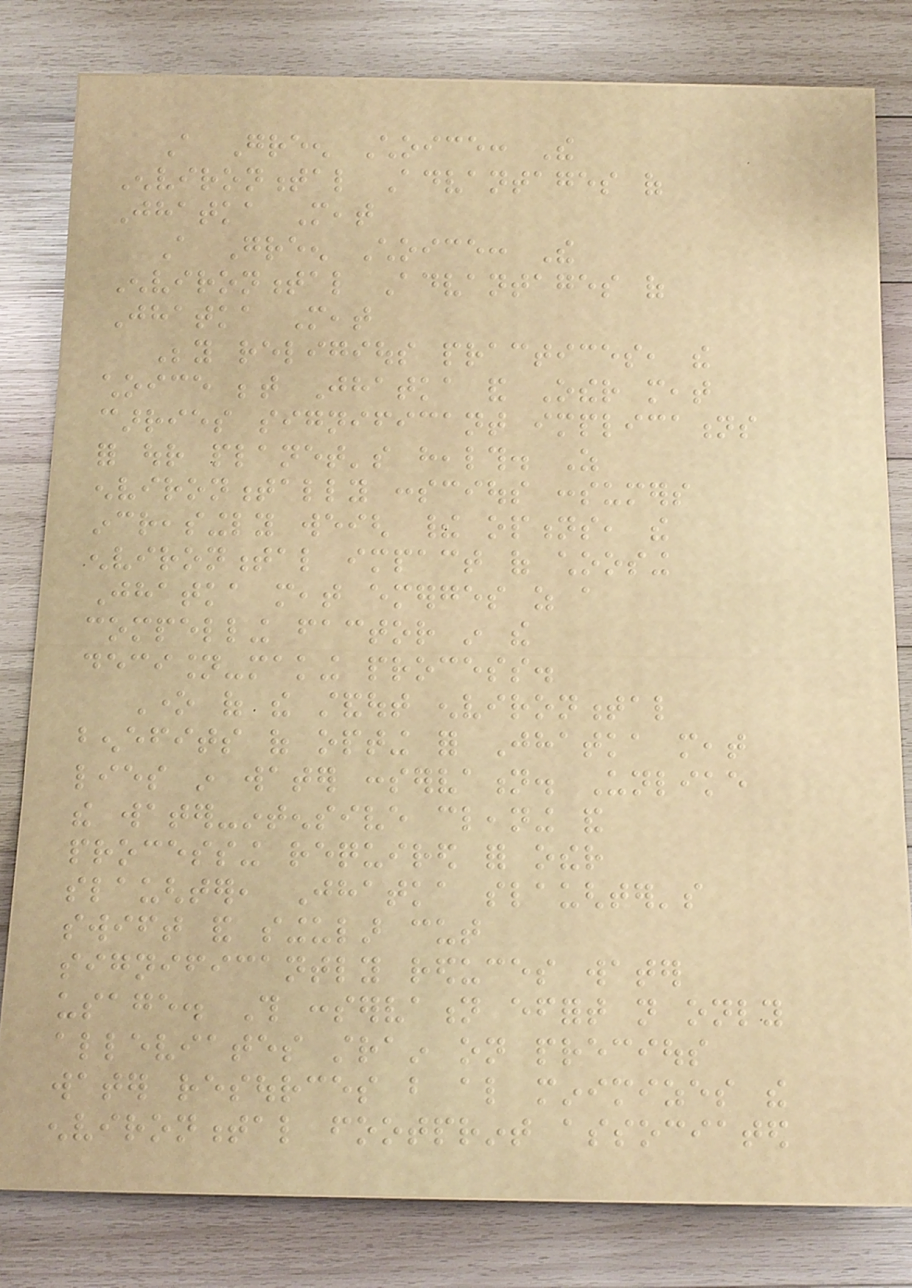A Green Choice: The
Environmental Advantages of
Jhatka Meat
A Green Choice: The
Environmental Advantages of
Jhatka Meat
Beyond religious practices, the
choice between Jhatka and Other meat
carries significant implications
for our planet's health. As
environmentally conscious consumers
increasingly weigh their options, the
environmental impact of choosing
Jhatka meat emerges as a
compelling factor in the
decision-making process.
One of the standout environmental
benefits of opting for Jhatka meat
lies in water conservation. Unlike
the water-intensive cleaning and
processing required for other
slaughter, Jhatka slaughter's
swift and singular cut
significantly reduces water
usage. This conservation effort not only
alleviates strain on precious
water resources but also minimizes the
environmental footprint associated
